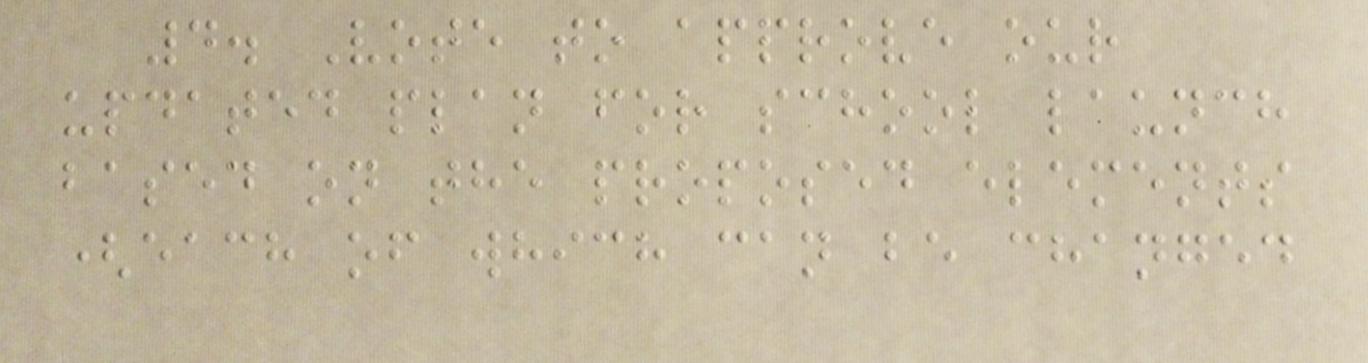4. Vote to approve our
updated plan for school launch
based on the proposed elements
(each of which can be changed
